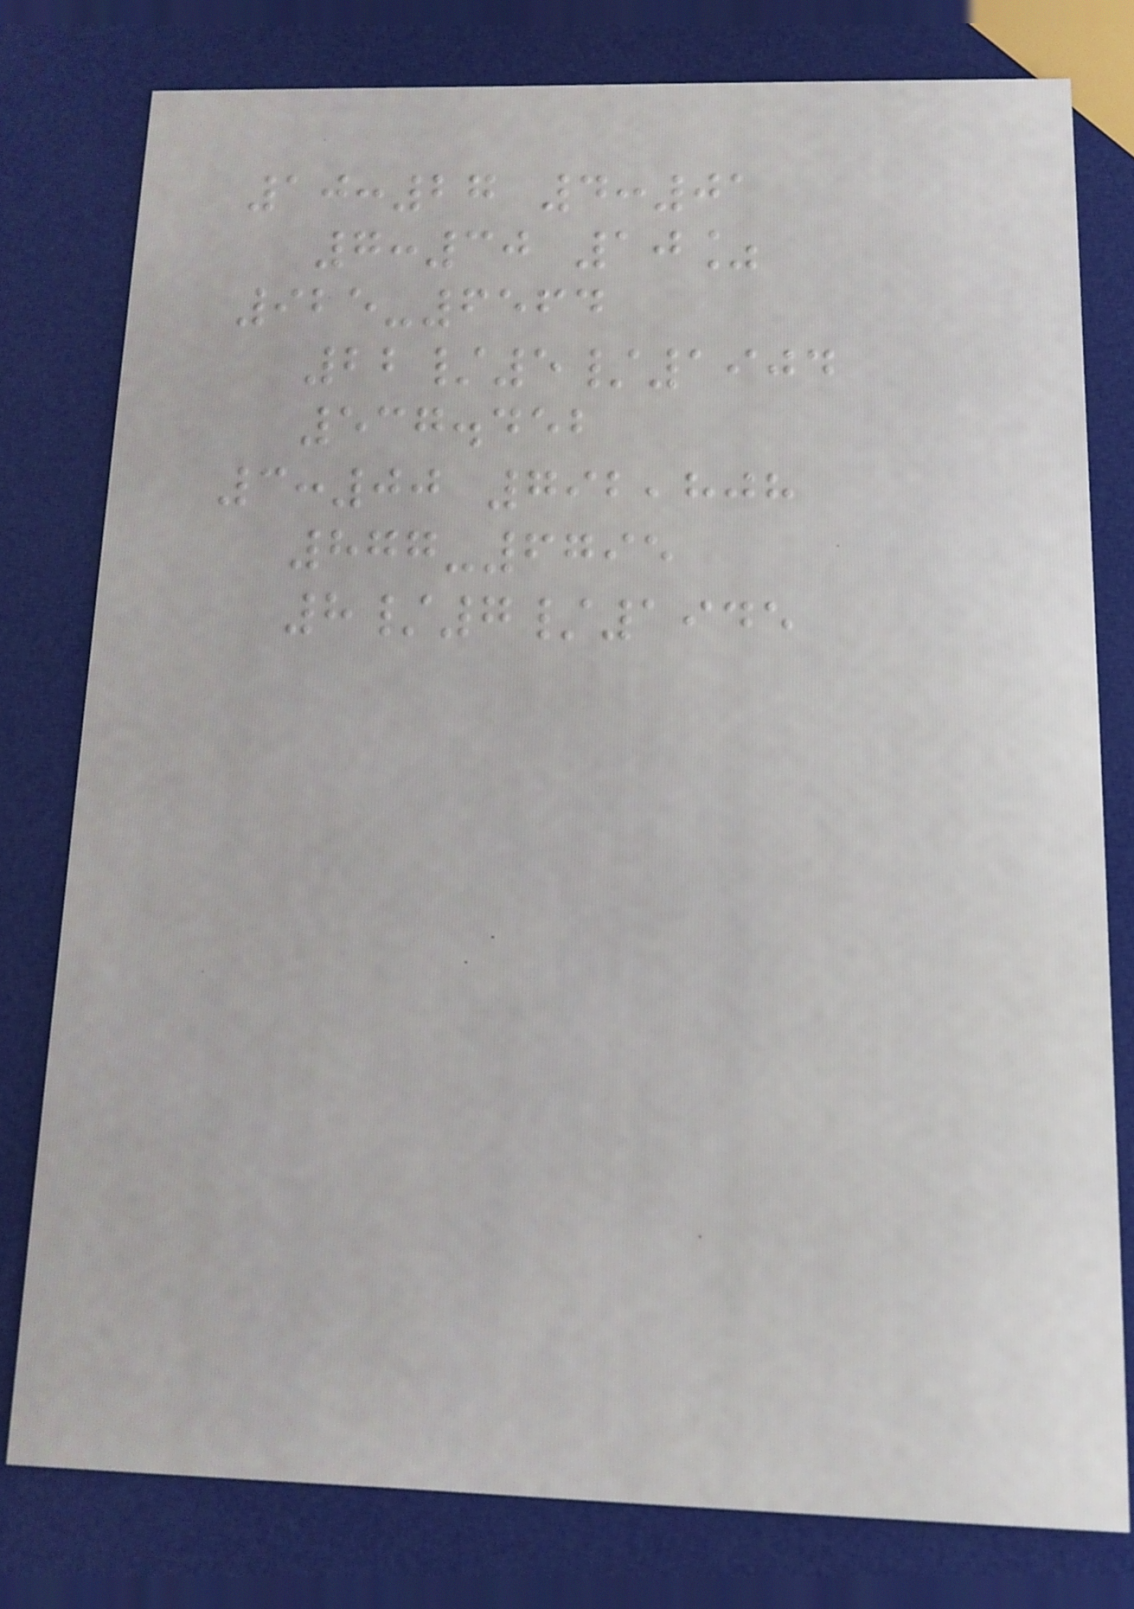10:27 4:01
7:30 10%
925-6564
22/5/1904
537.452
3:00 792,808
877-6795
8/7/1945
